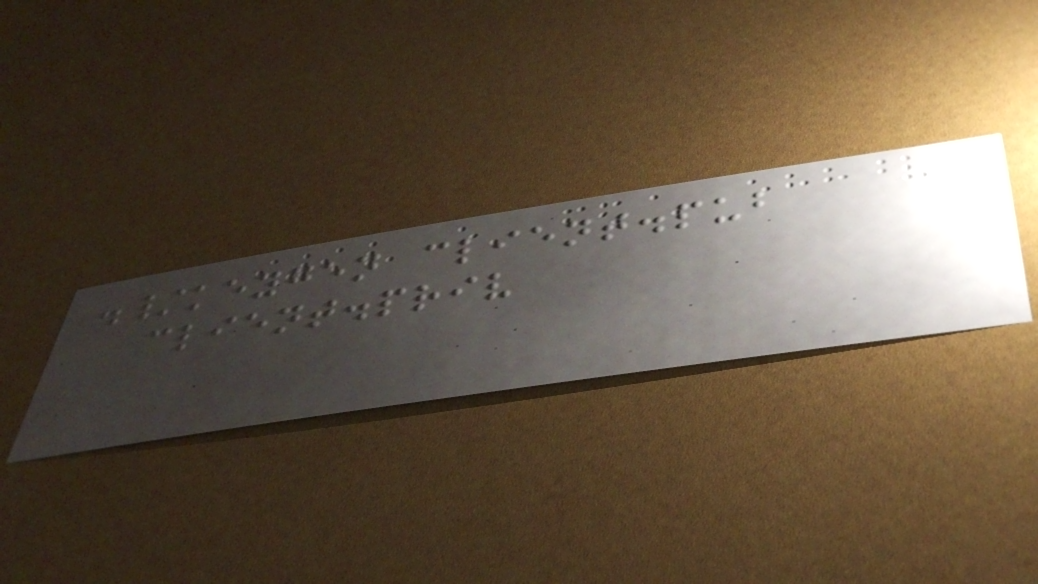./keygen client.pub
client.priv
